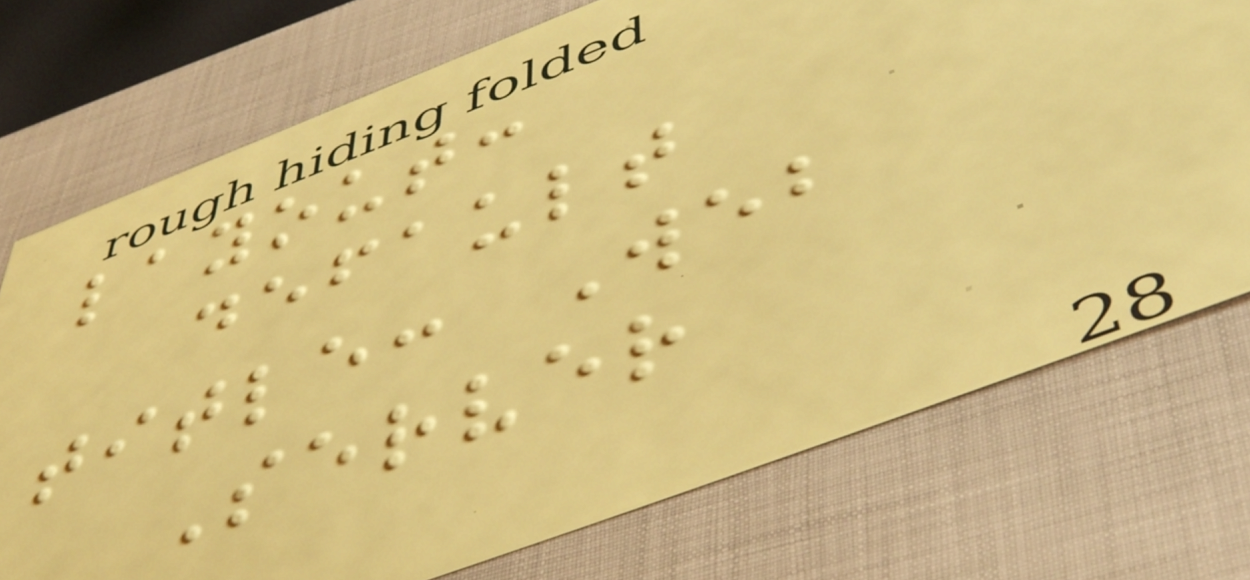layout:
default
title: Web
Server
